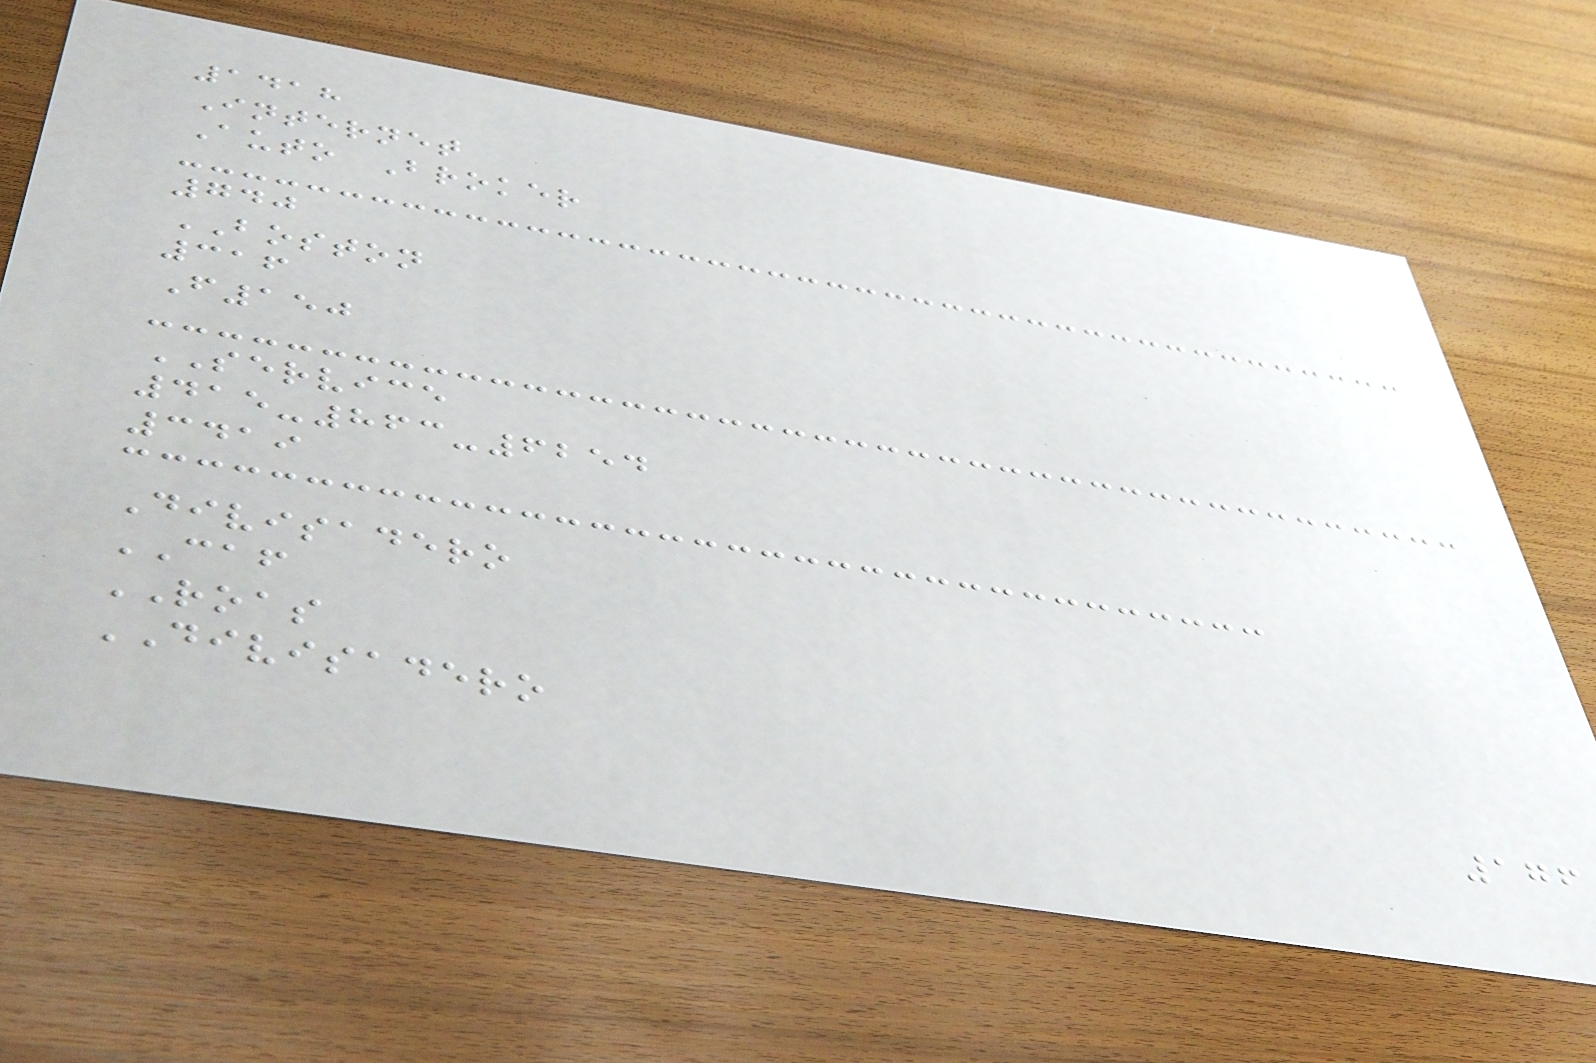1418
Internet
Auto Broker
740
BOSTON
316
F150
SERVICE
415-863-6254
3419
Divisadero
CAF
ROAS
DIVISADERO
176
